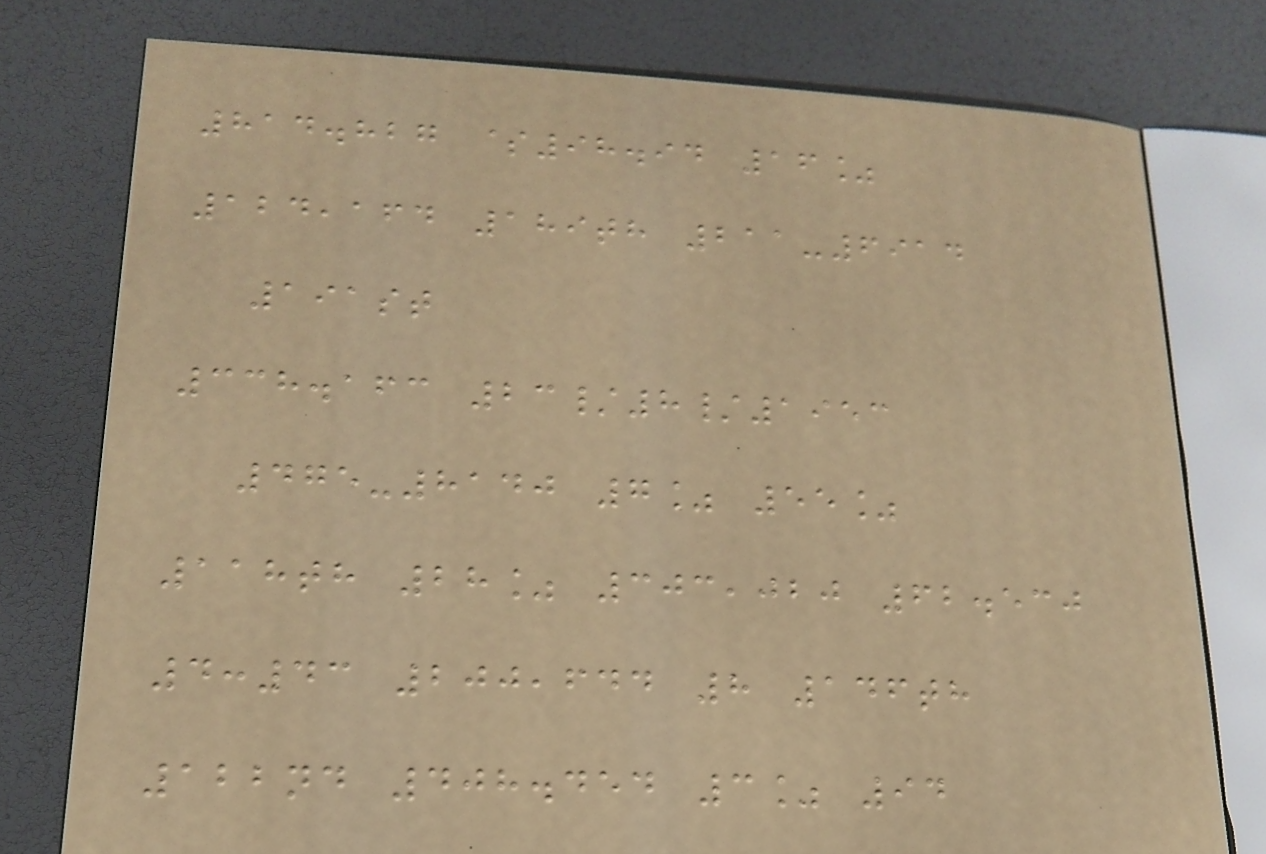814.827 $98.94 16%
124,164 189th 211-6914
191st
338.163 23/8/1953
475-8140 7% 55%
118th 28% 303,020 62.530
4:43 200,644 8 146th
122nd 408.454 3% 94
